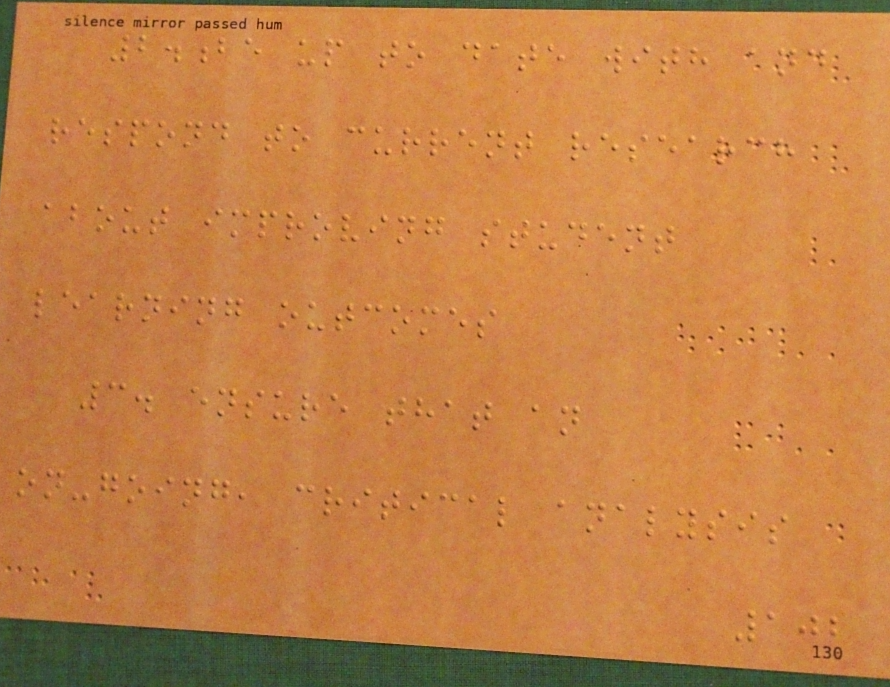2.be up to date with and
respond to current research
about improving student
learning outcomes
3. ensure that an
on-going, critical analysis
102
